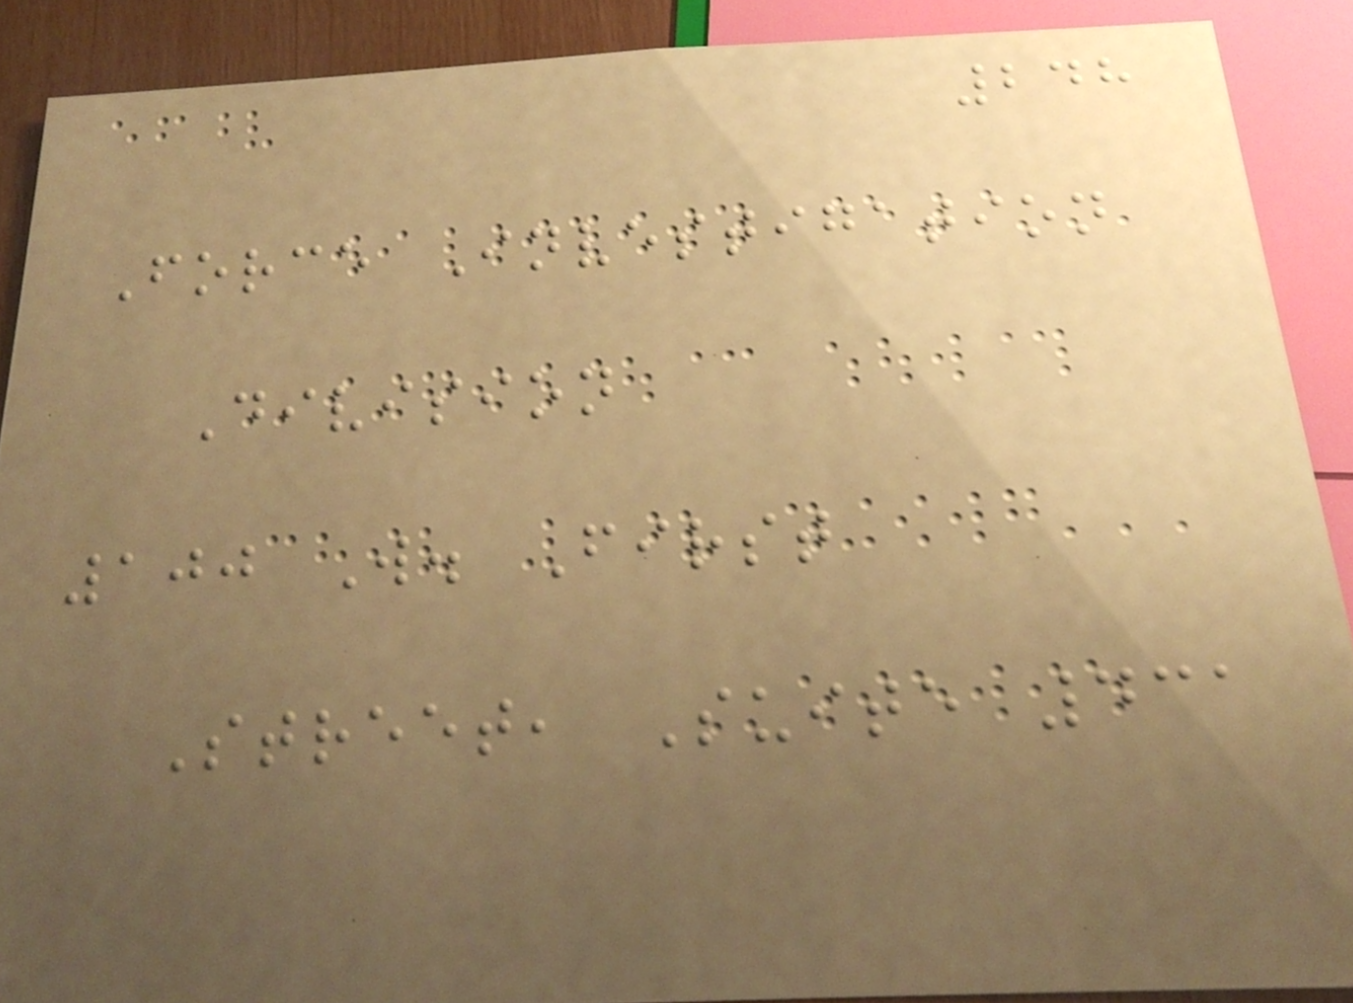248
Force Investigation
Division
100 W. First
Street, Suite 431
